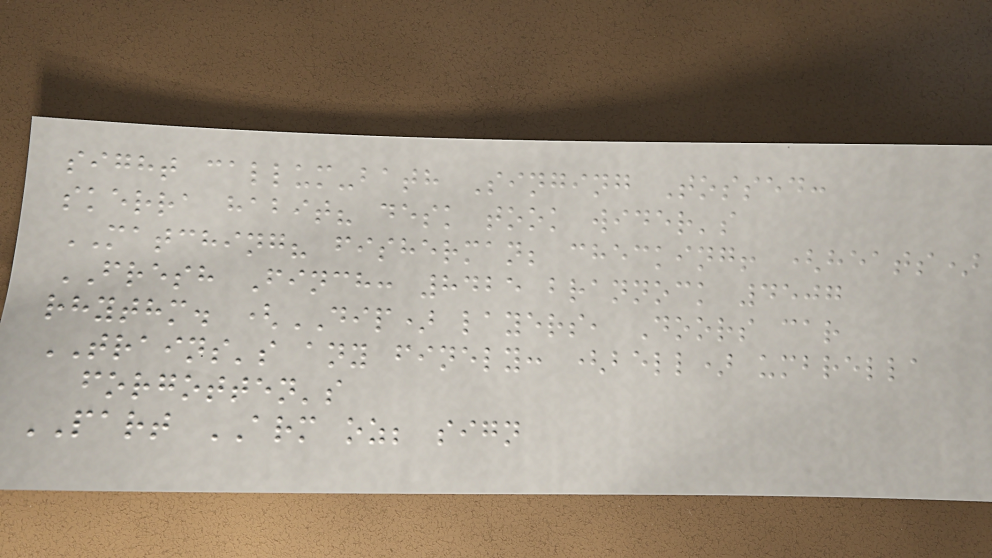sight callum-bath Singing Tossed:
skerra habit? desk took wider's
MATCHING? fisherman; checking! (heats)
FRESH Finch: 8425 brannock 4507
rhythm. (DIP) layers, Doors car
TRAINS's any finely: (bell) umbrella
forgotten's
PART ARM oz; sign
